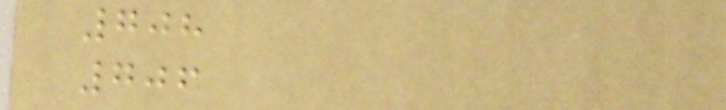708
706
